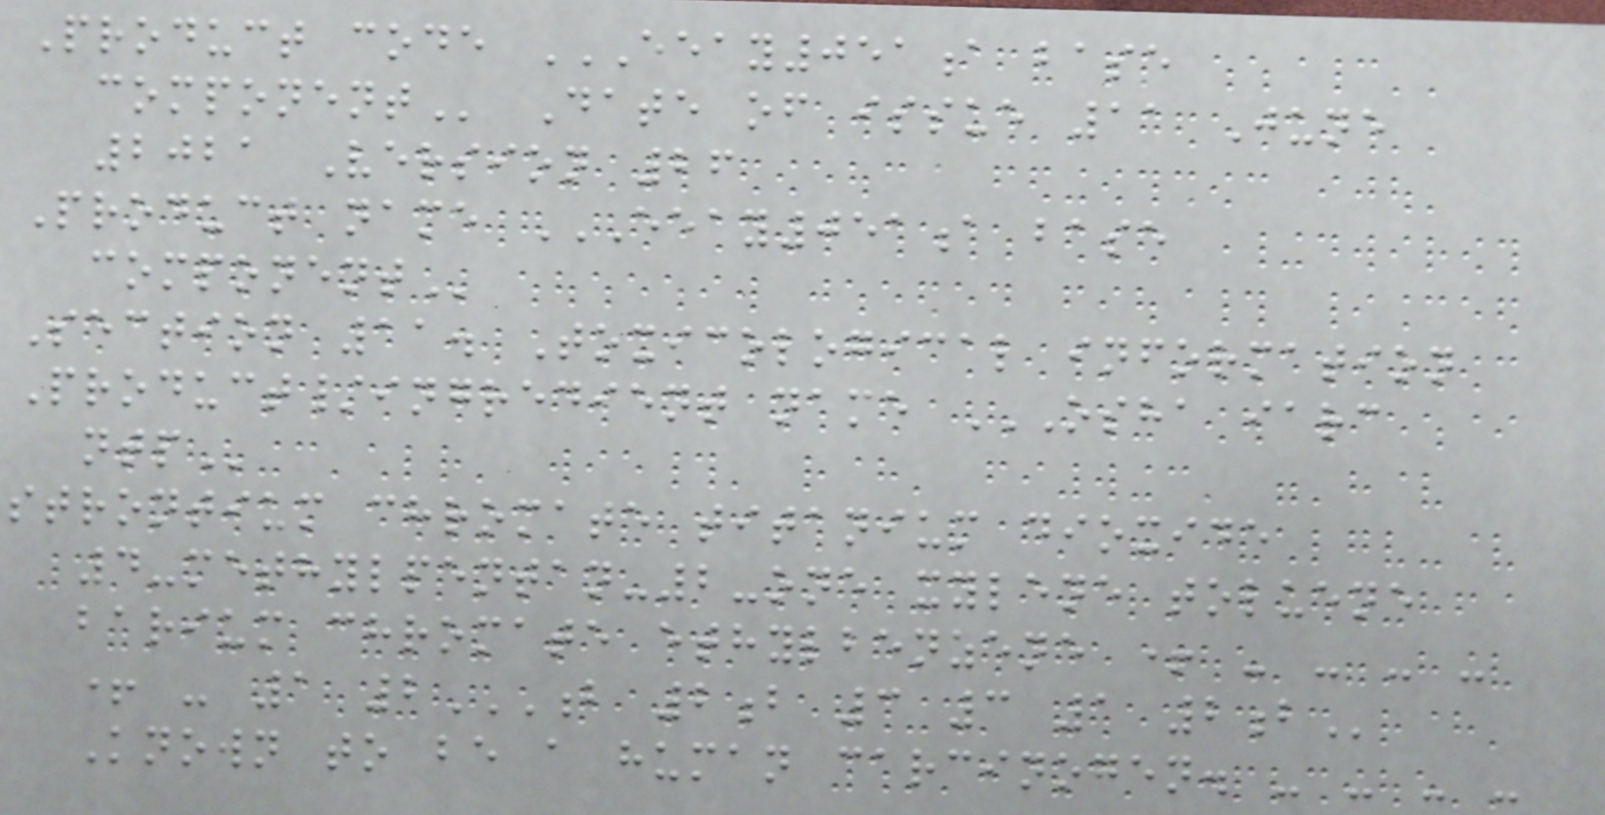Product code EEAY051A BASE
COMPONENT Date of issue 11 June
2021 Version 26
Product name EEAY051A BASE
COMPONENT
Section 11. Toxicological information
Product/ingredient name OSHA IARC
NTP
strontium chromate titanium dioxide
4-methylpentan-2-one xylene toluene
barium chromate ethylbenzene + - - - -
+ - 1 2B 2B 3 3 1 2B
Known to be a human carcinogen. - - - -
